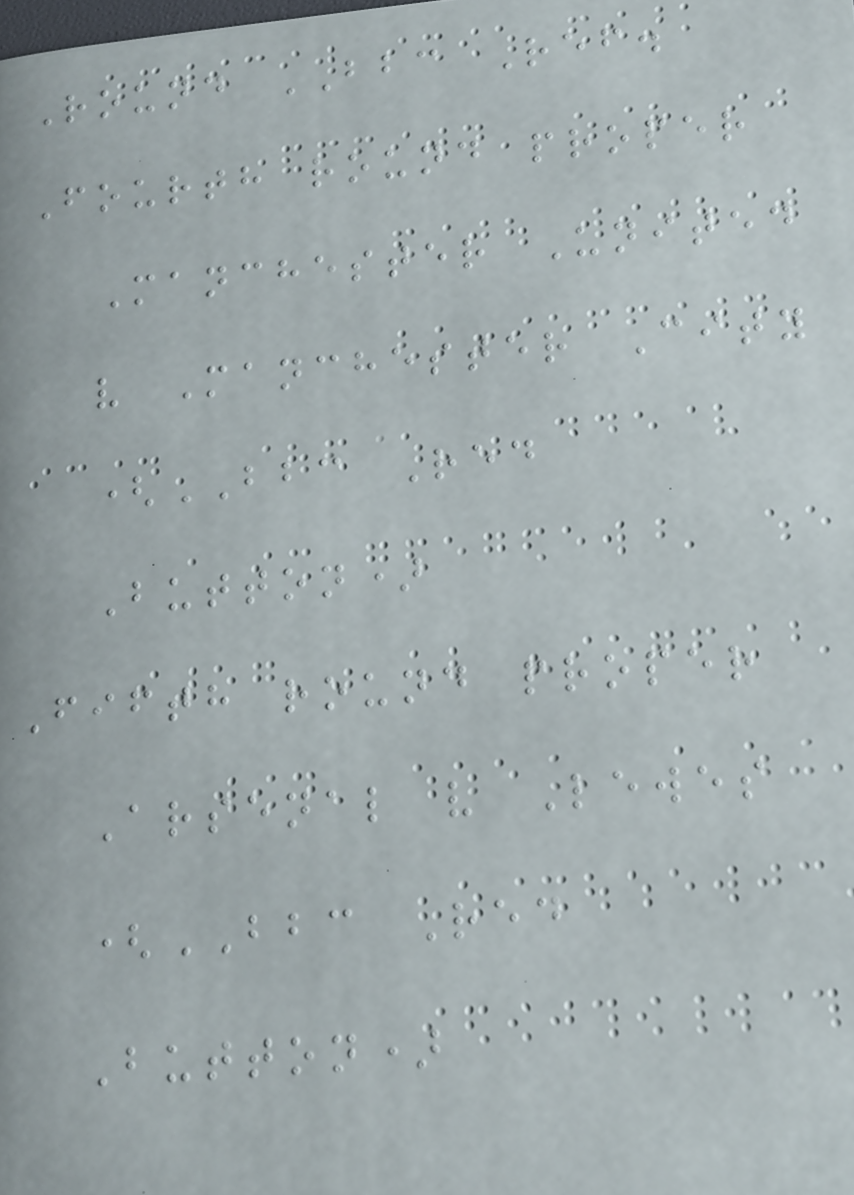Round BBC Ref.
Fourth round proper
Manchester United
v Manchester City
(BBC Red
Button)
Fifth round proper
Arsenal v Lewes
(BBC Red
Button)
